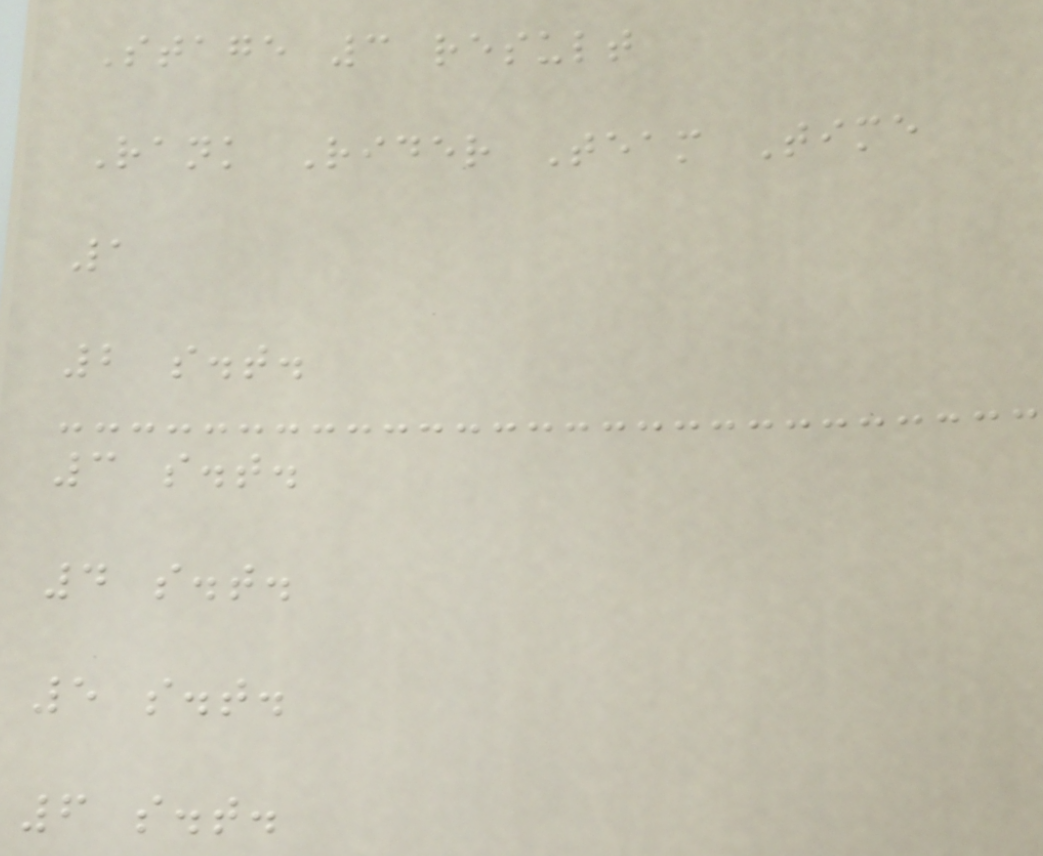Stage 3 result
Rank Rider Team Time
1
2 s.t.
3 s.t.
4 s.t.
5 s.t.
6 s.t.
